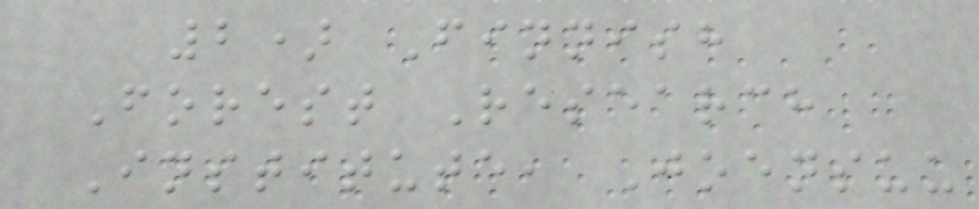2) Finnish
Forest Research
Institute, Joensuu
